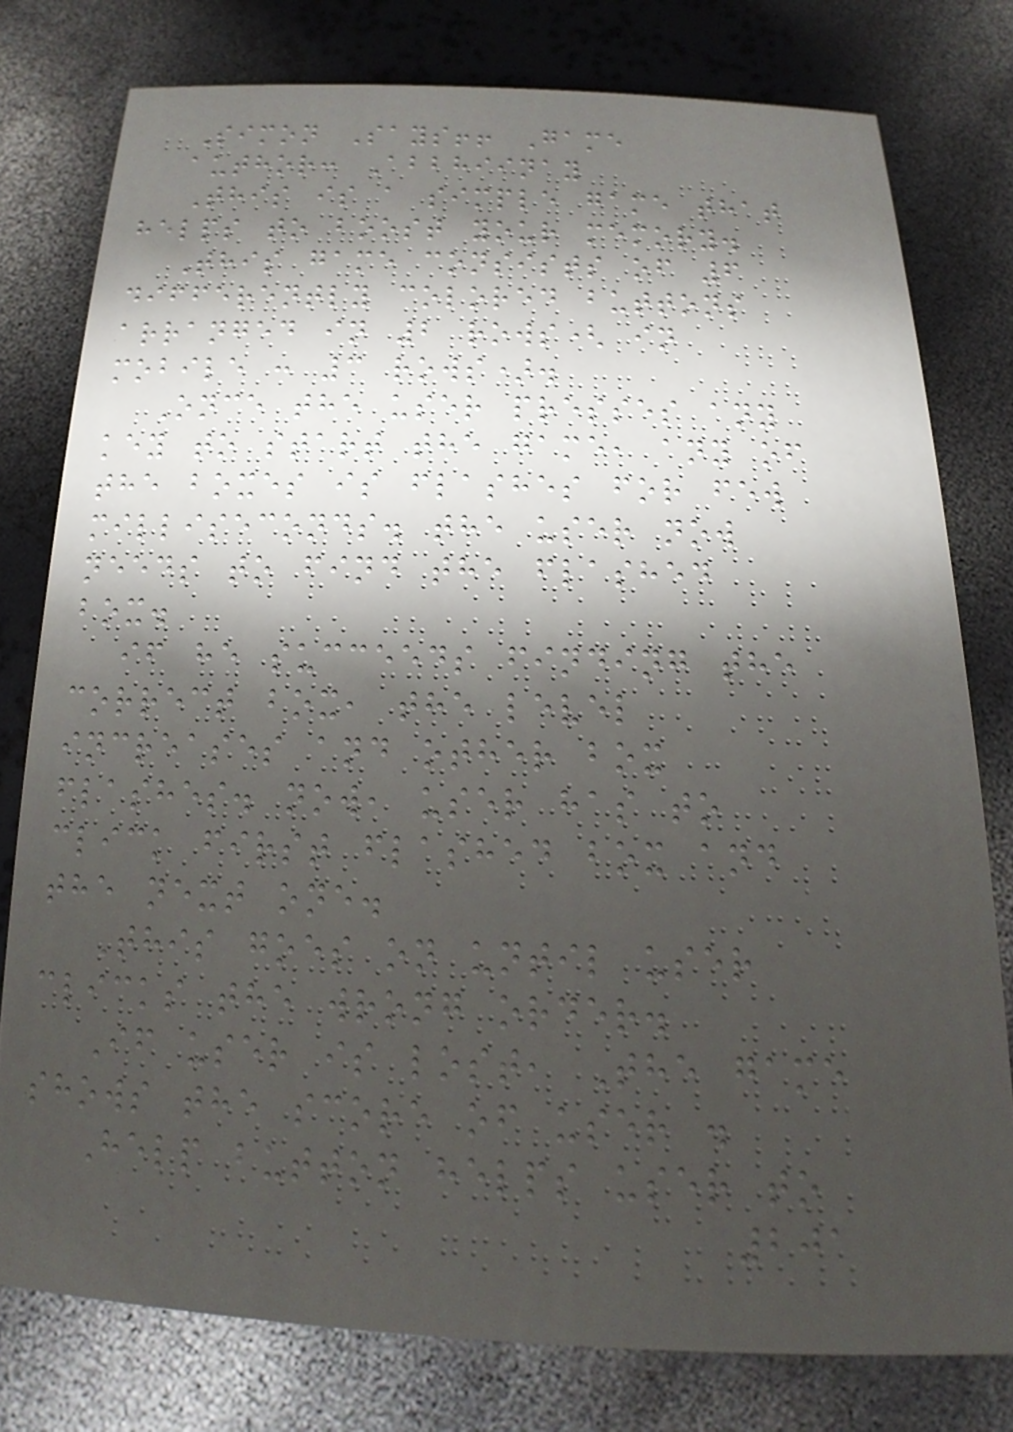Simon Says!! Game
author: Abbhiinay
This is a simple game that
helps to boost your memory.
This game consists of 6
differently colored buttons
arranged in 2 rows( in
mobile : 3 rows).
Once the user presses any
key to start the game, any of
the boxes is flashes for few
milliseconds. the user now
needs to find the flashed
box.
if he succeeds finding the
correct box, the level
increases and other box
flashes. now, user has to
click first flashed box and
the next one.
This goes on until user
clicks the wrong order.
If user is lost, The game
shows the score of user .
Help button helps user to
201
